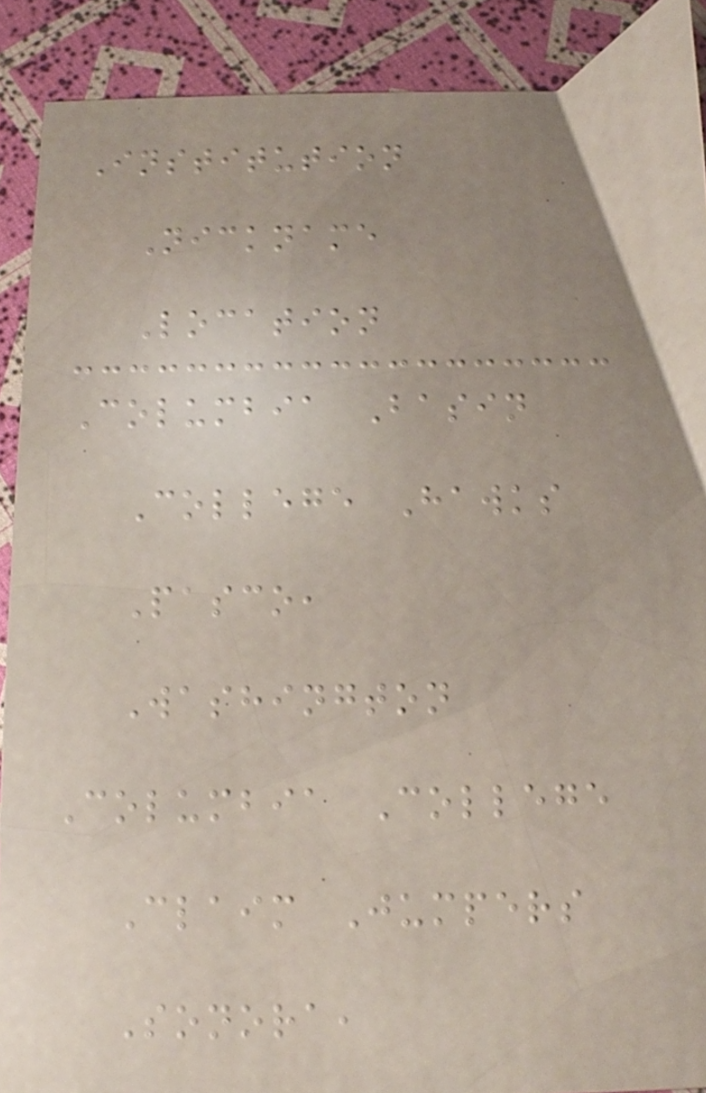Institution
Nickname
Location
Columbia Basin
College Hawks
Pasco,
Washington
Columbia College
Claim Jumpers
Sonora,
